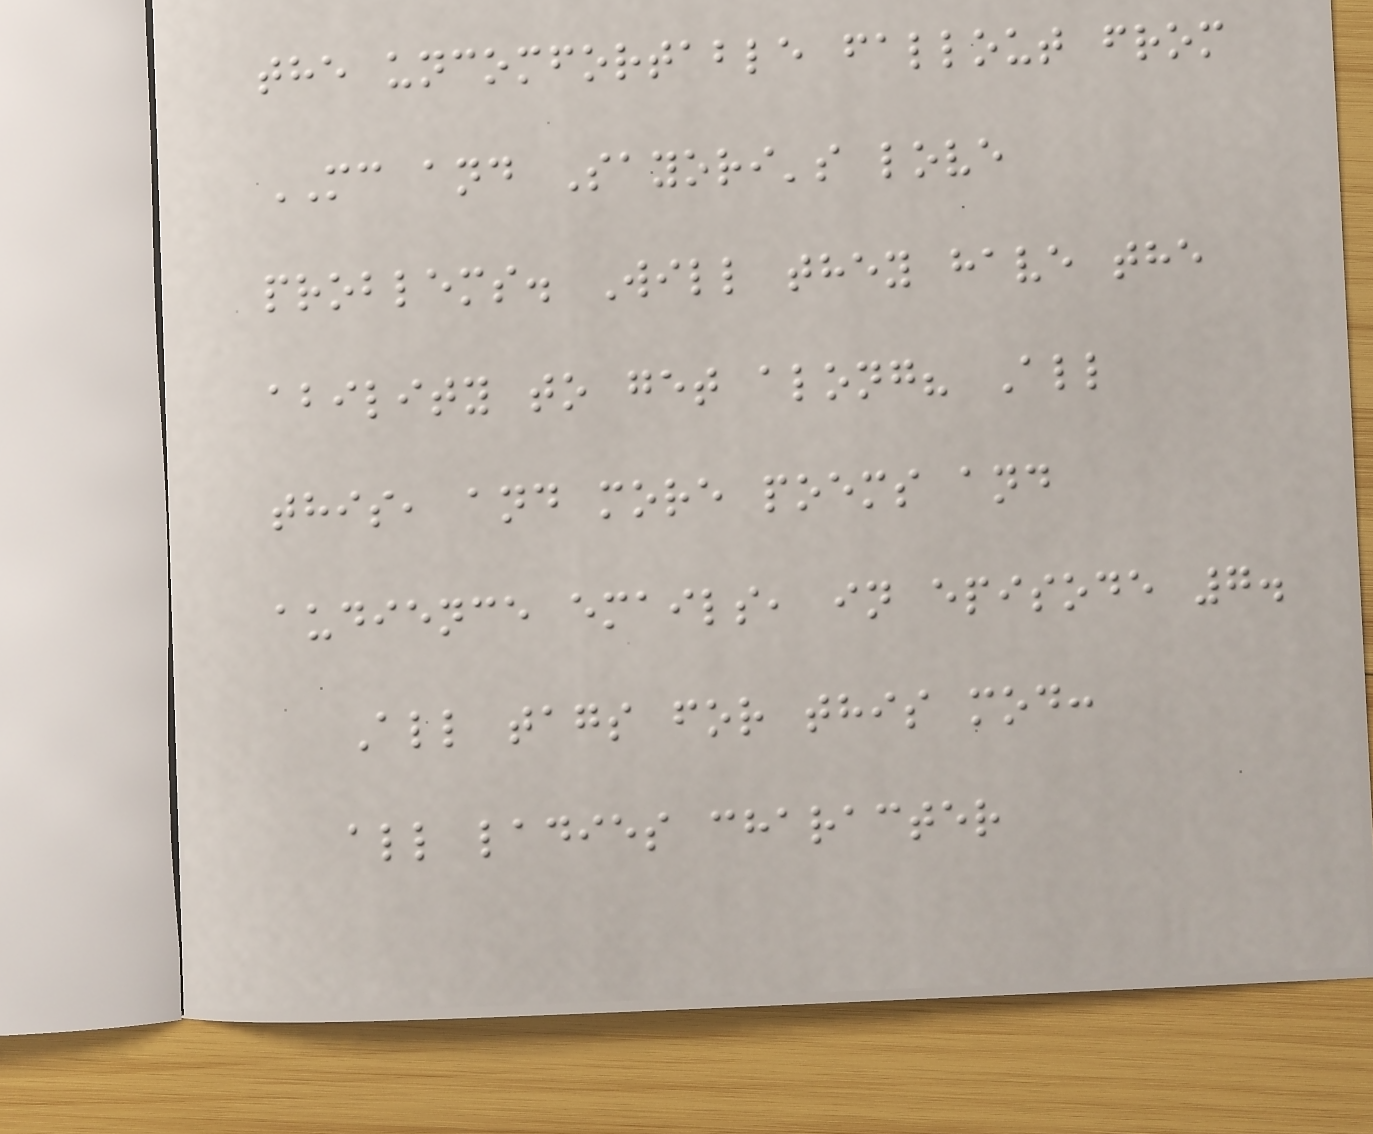the uncomfortable fallout from
MC and Sayori's love
problems. Will they have the
ability to get along? All
this, and more poems and
audience emails, in episode 7.
All tags for this mod:
all ladies character
